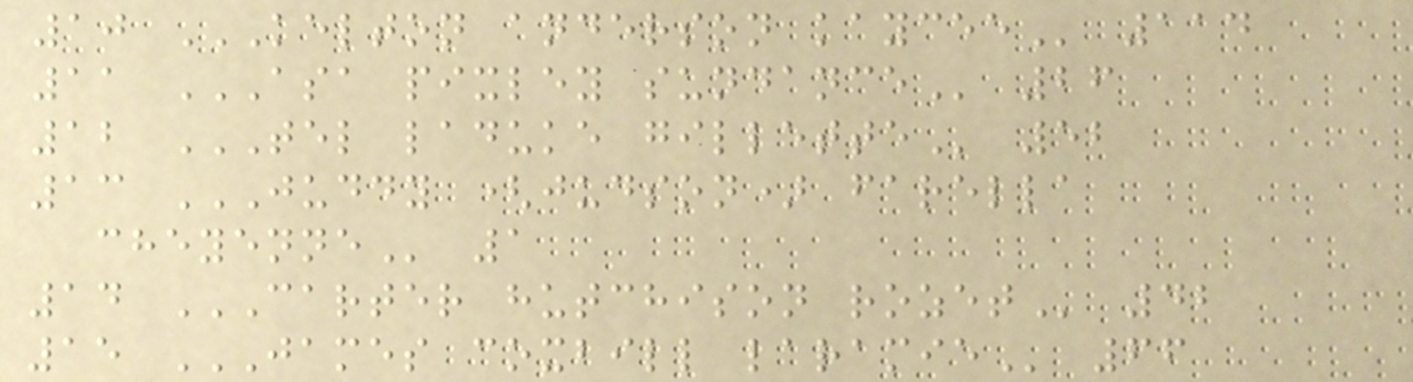10 KELTON ANDERSON KAYCEE 114
11 ASA PIXLEY SUNDANCE 26
12 TEL LADUKE GILLETTE 52
13 JUDDY (JUDSON) FARELLA
CHEYENNE 1
14 CARTER HUTCHISON ROZET 42
15 JAMES COXBILL LARAMIE 66
